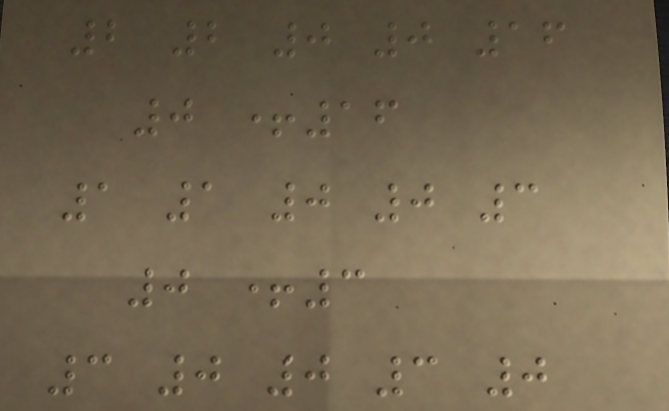2 2 0 0 16
0 +16
1 1 0 0 3
0 +3
3 0 0 3 0
